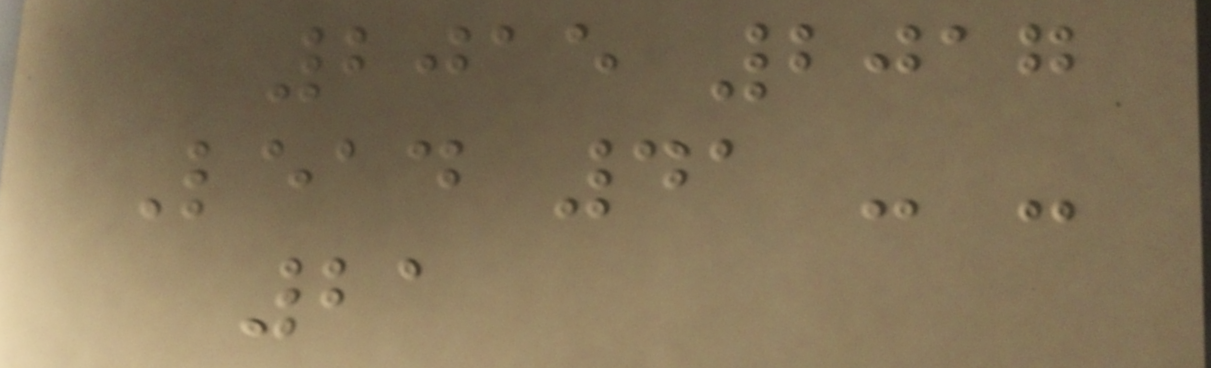2015 2017
Lead 41 - -
21
